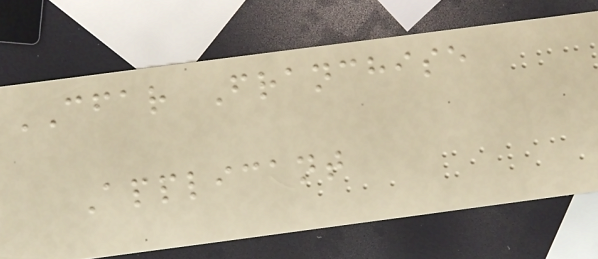CFAR Franchise
Applicant
